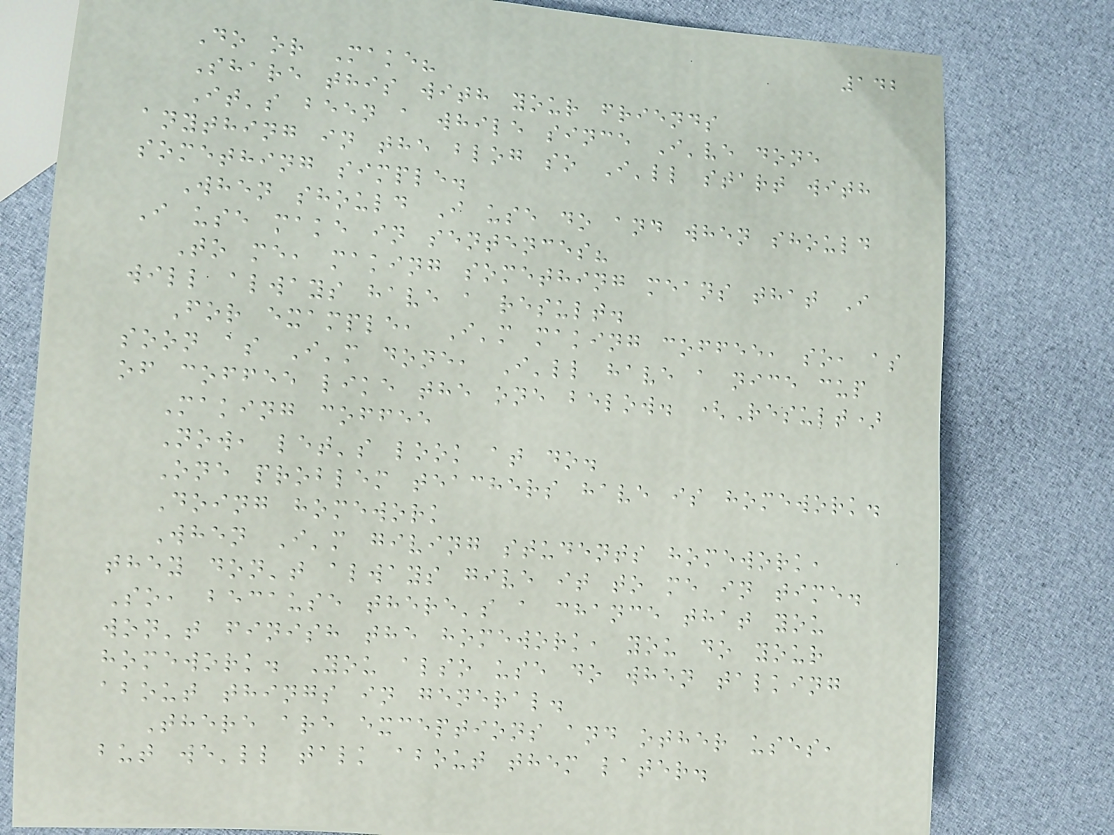142
Do or Make?
Share this with your friends
It's been a while since I've done
anything in the blog so I'll start with
something simple.
When should I use do and when should
I use make in sentences?
To me, making something means that I
will always have a result.
For example, I'm making coffee, so, as
soon as I'm done, I'll have a nice cup
of coffee like the one below. (Result)
Making coffee
Now, let's look at do.
One problem teachers have is homework.
Doing homework
When I'm giving students homework,
they don't always give it to me in time.
So, because there's a chance that you
won't finish the homework, you do your
homework. You also use do when talking
about things in general.
There are exceptions and other uses,
but we'll talk about them later.
